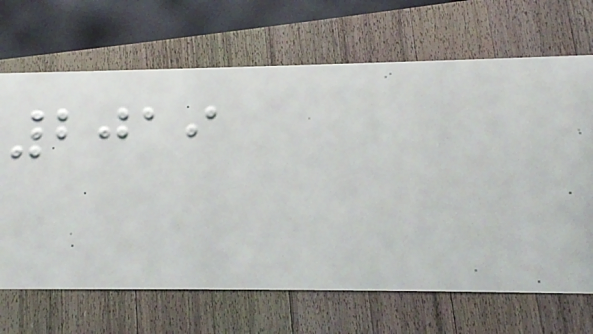2019
